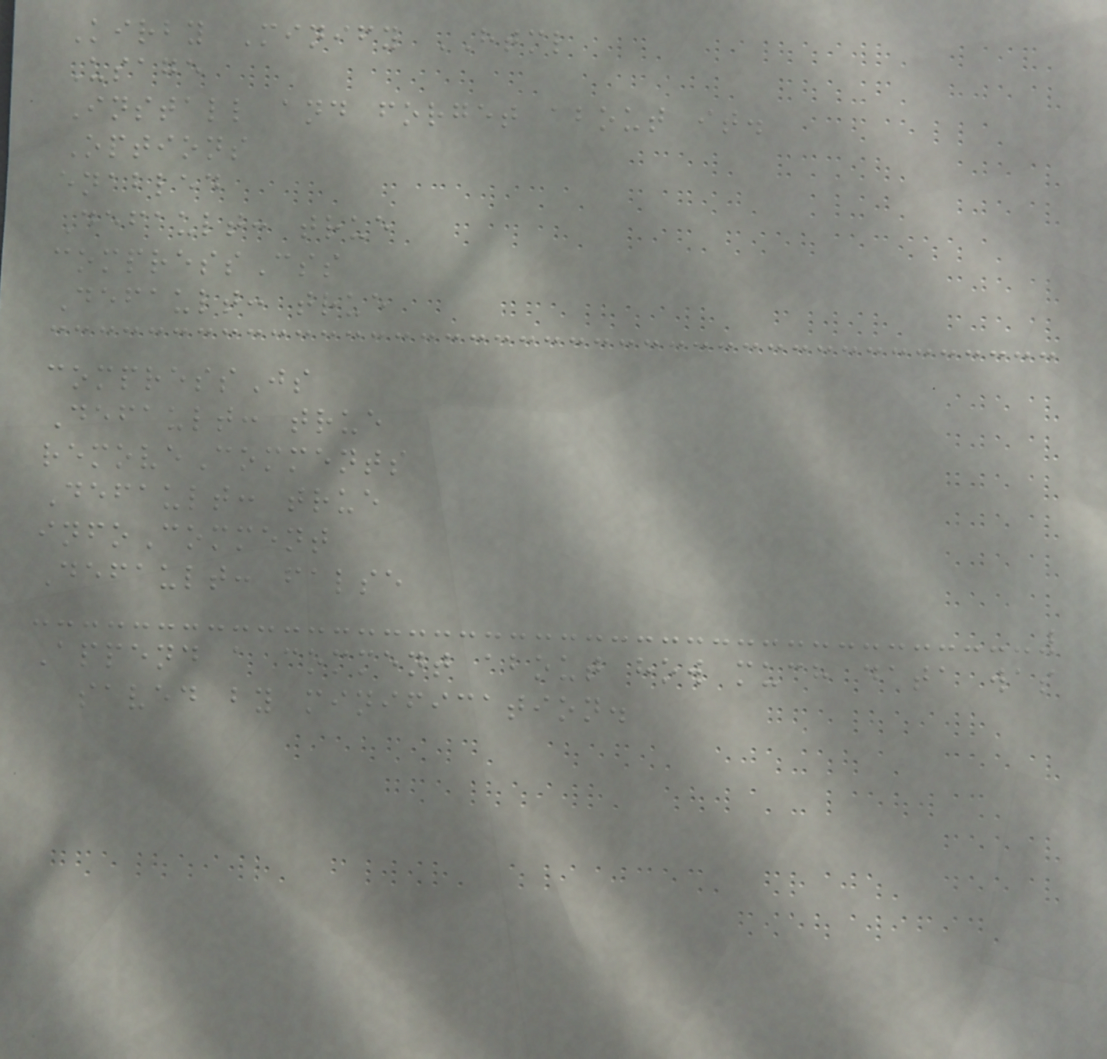Kirby Minify HTML
Usage
Install and forget about it.
Options
enabled
Default: true
compressCss
Default: true
compressJs
Default: true
removeComments
Default: true
infoComment
Default: false
Append a comment about how much data was
saved by minification.
